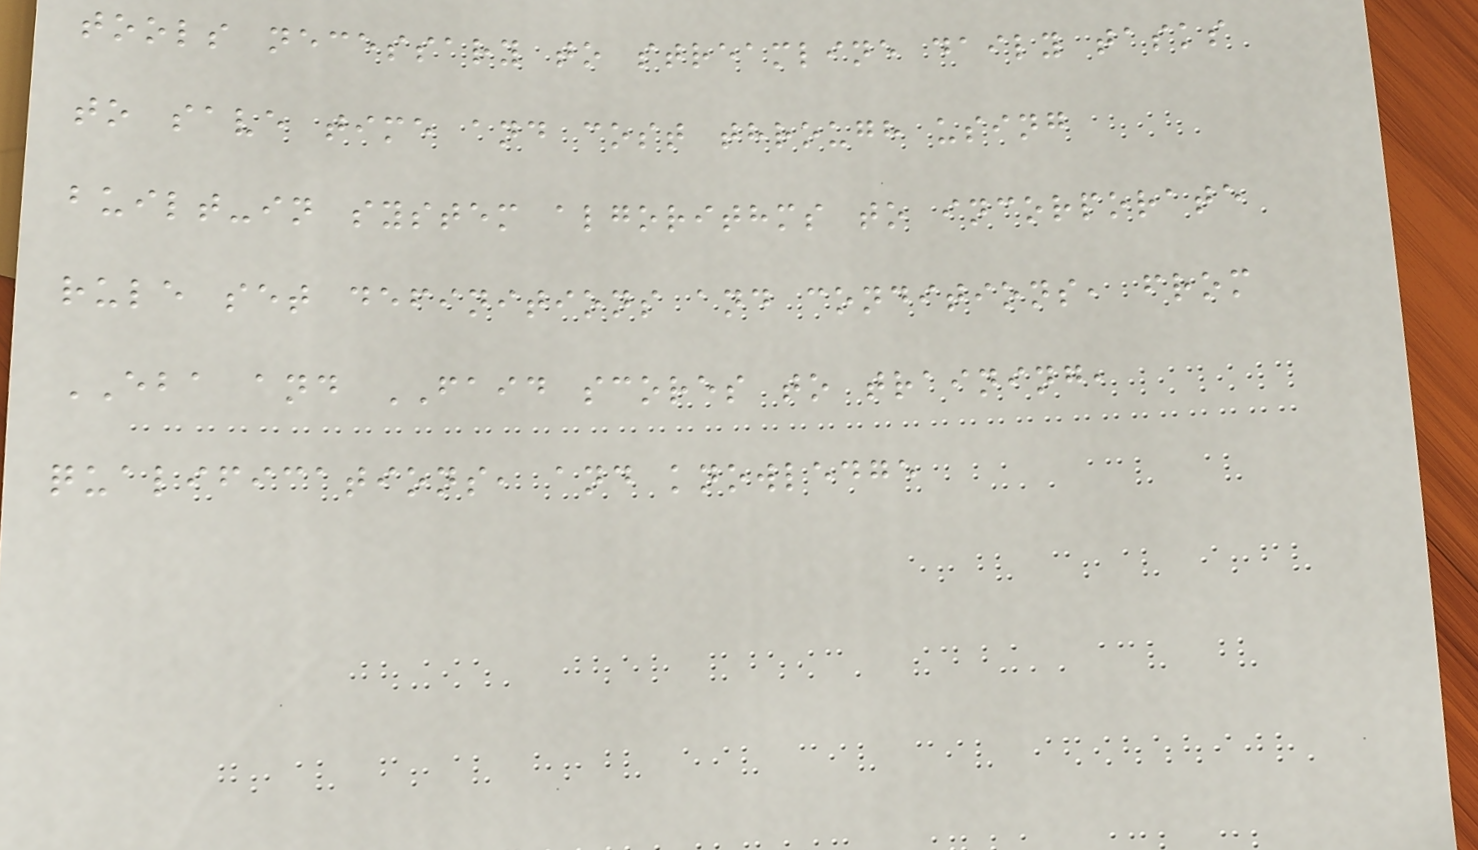tools necessary to streamline daily tasks
to save time and cost through using
built-in system algorithms to incorporate
rule set definitions and conditions, from
EBA and FAID scores to training,
qualifications, and knowledge
